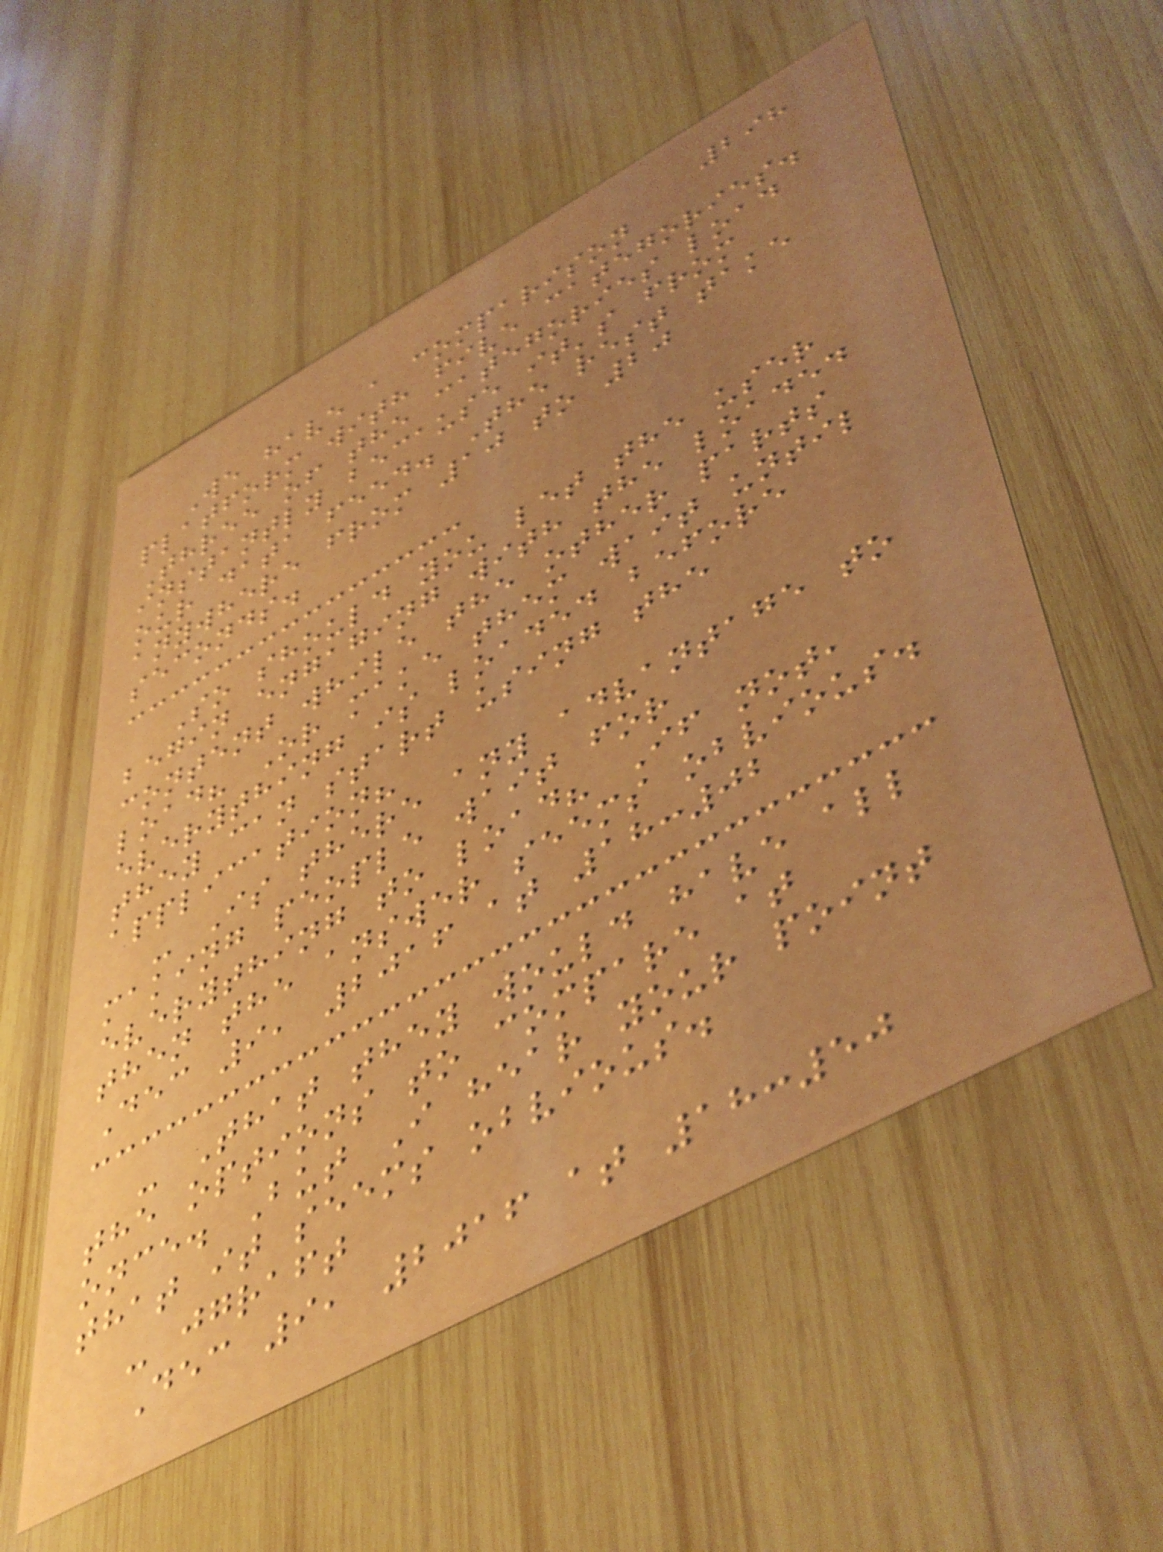298
We have a comparison
platform with five categories.
Three of the categories load
instantly because it's from
our data feed. The rest take
anywhere from 10 to 20
seconds.
So should you let the user
begin engaging with the loaded
content while the other parts
load? Or make them wait until
everything is loaded before
they can start using the
application?
- Is there any advantage to
making people wait for
everything to load? If not,
then the answer seems obvious.
Dec 9, 2016 at 18:02
- That they would have all
the options to compare at
once. But I hear your point
that it seems obvious.
- jgraft
Dec 9, 2016 at 18:50
